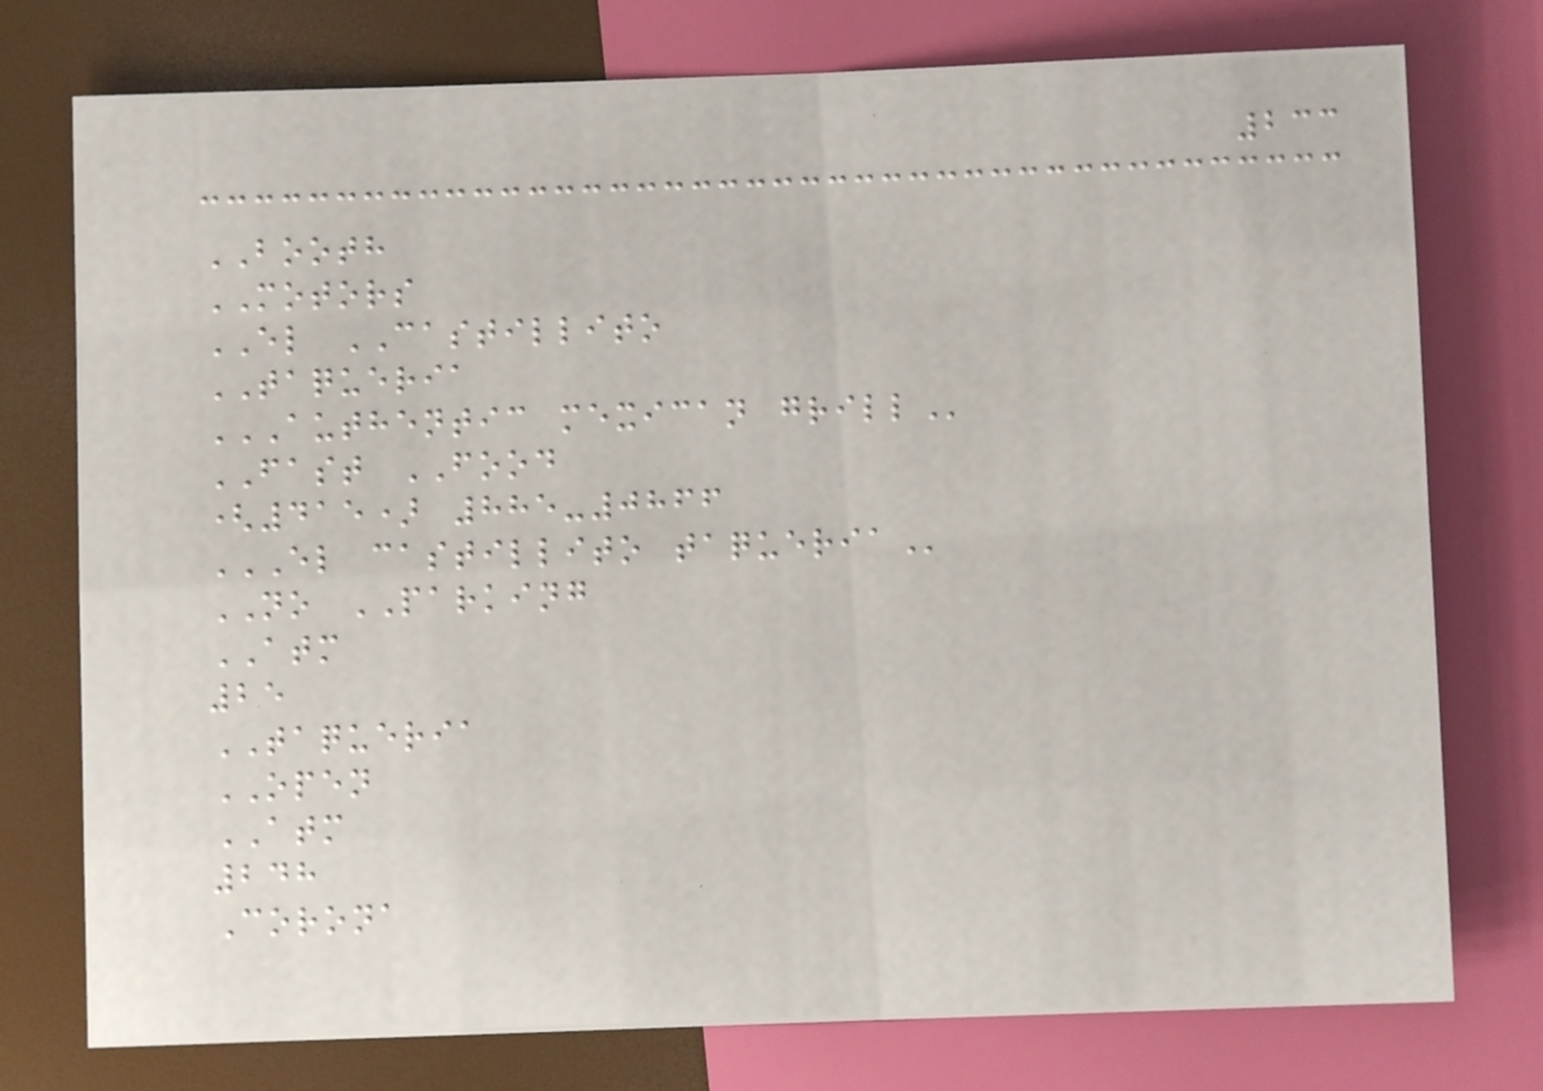233
BOOTH
MOTORS
EL CASTILLITO
TAQUERIA
AUTHENTIC MEXICAN GRILL
FAST FOOD
(415) 885-0866
EL CASTILLITO TAQUERIA
NO PARKING
ATM
25
TAQUERIA
OPEN
ATM
248
Corona
